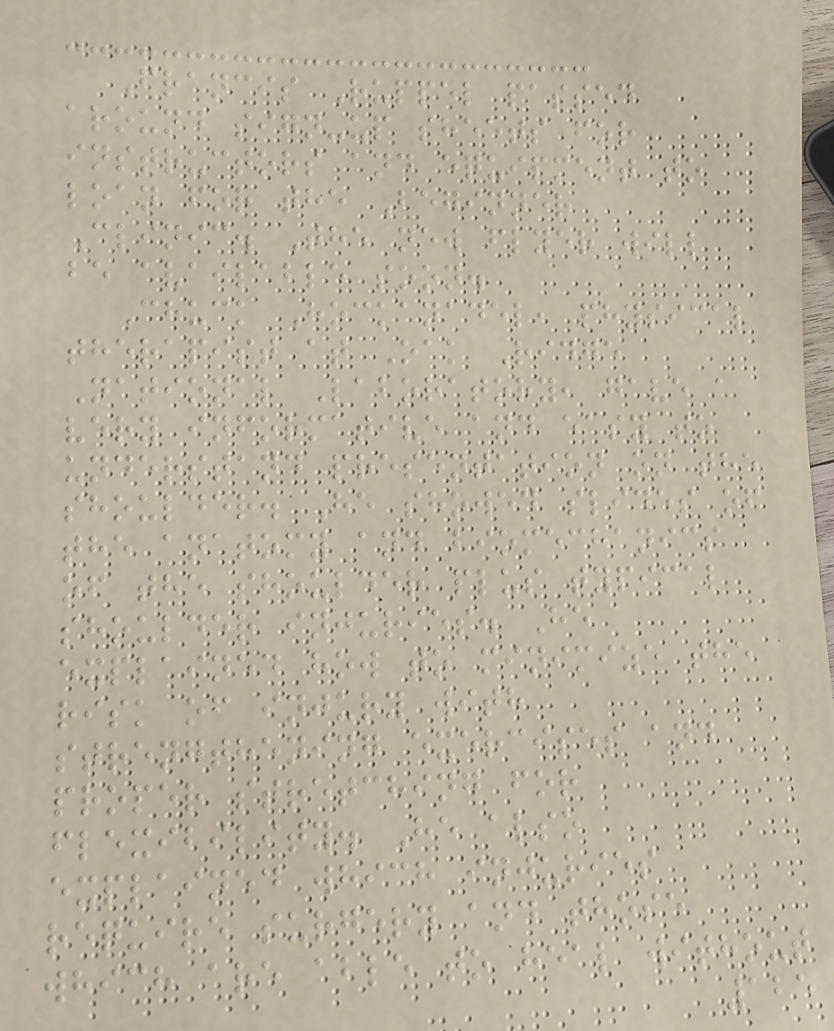Francis Ruppel passed
around sign-up sheets for
instructors and equipment to
loan for the Beginner
Clinic. The new flyer will
be available soon.
Chuck Hockanadel, physical
therapist at Oak Ridge
National Laboratory, gave a
very informative and easy to
understand presentation on the
shoulder. He showed slides of
the anatomy and biomechanics
of the shoulder plus typical
shoulder injuries. He
explained how to minimize the
risk of injury with
strengthening exercises and
proper stretching for
flexibility. He also
explained which injuries
require surgery and those
which are able to heal without
125
